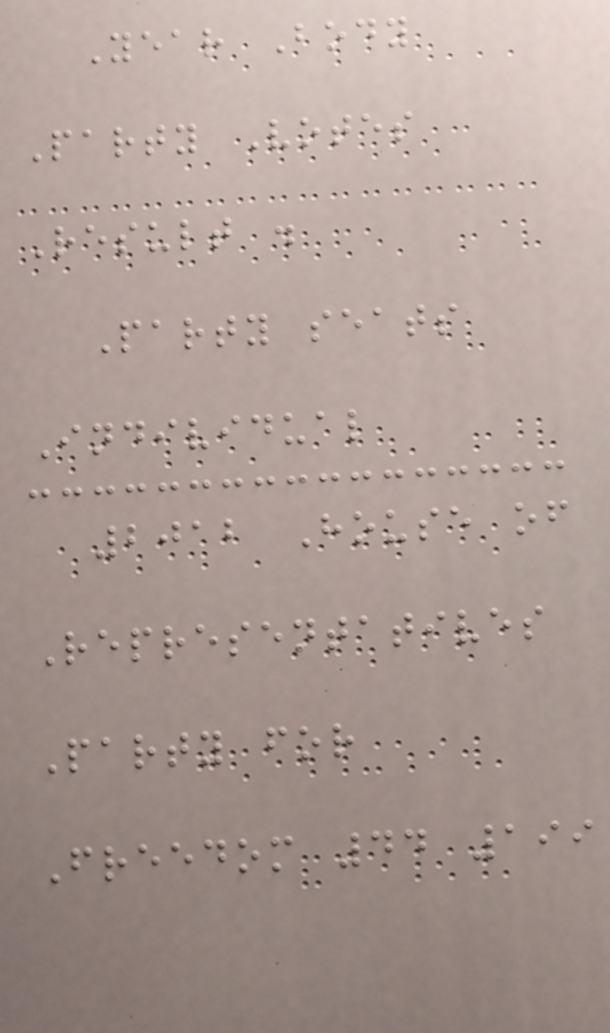Year Body
Party Votes
Result .
Party seats
Individual
2012 House of
Representatives
Party for
Freedom 44 199
